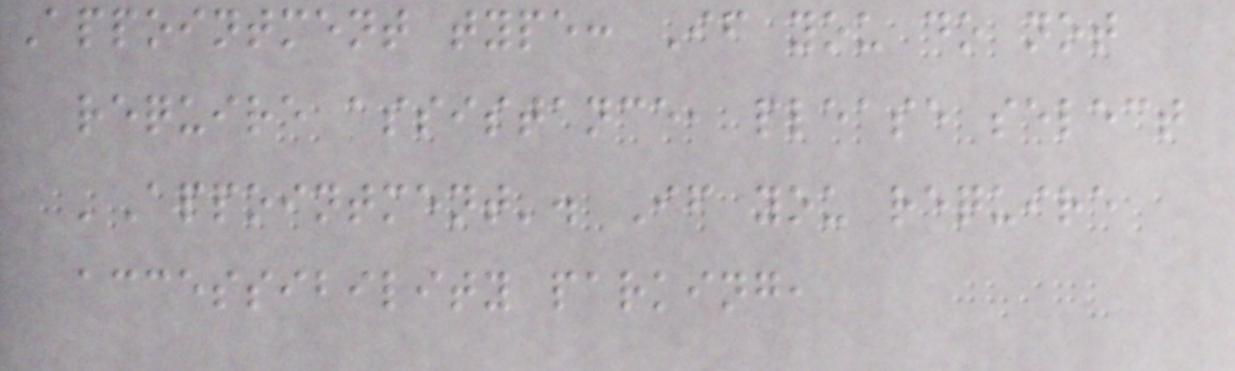Appointment type: If you do not
require assistance, please select
'Appointment'. If you require
accessibility parking,
